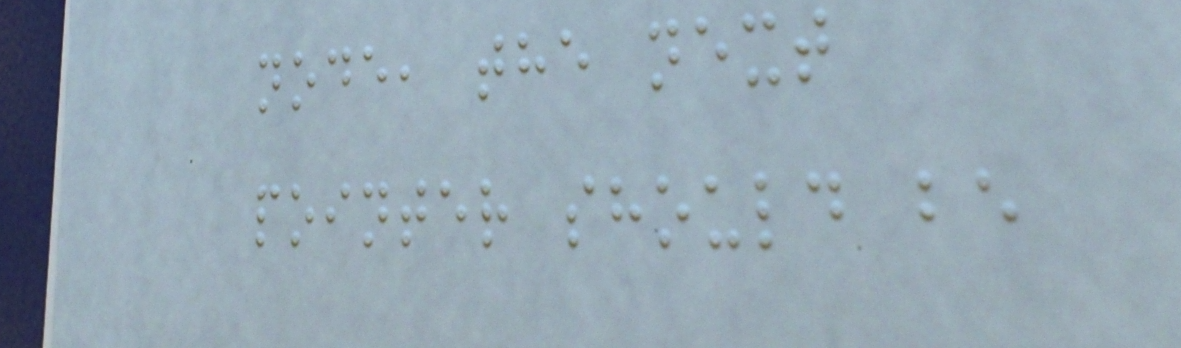node, the next
pointer should be
